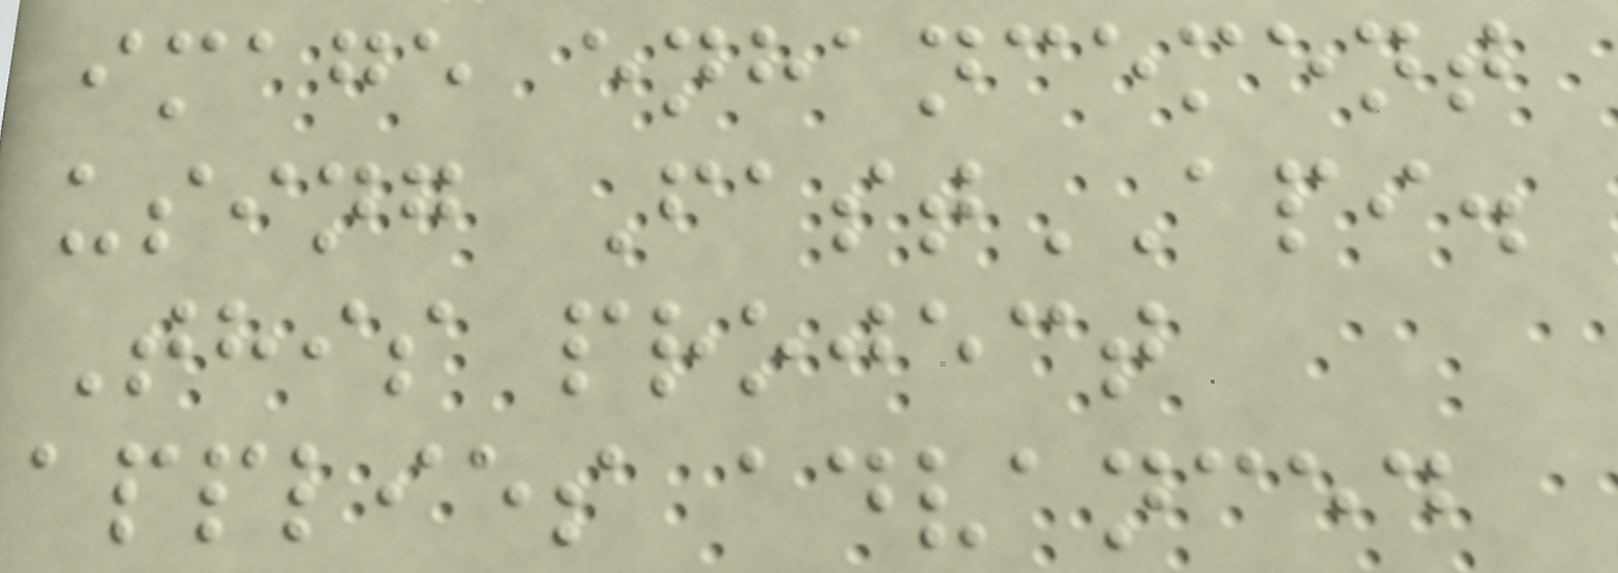image enhancement
using FastAPI.
This project
applies advanced
